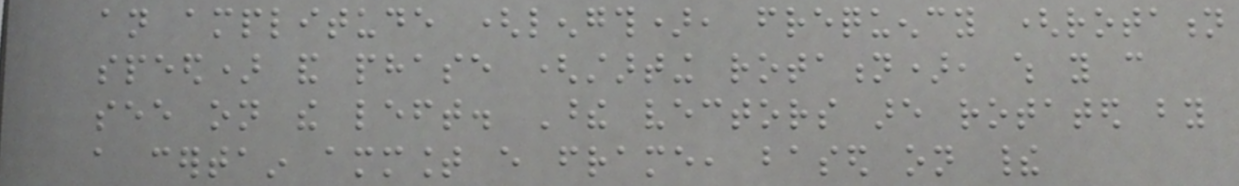an amplitude (length), frequency (rotation
speed) and phase (starting rotation), which you can
see on the left. These vectors are rotated by
a certain ammount every frame, based on their
